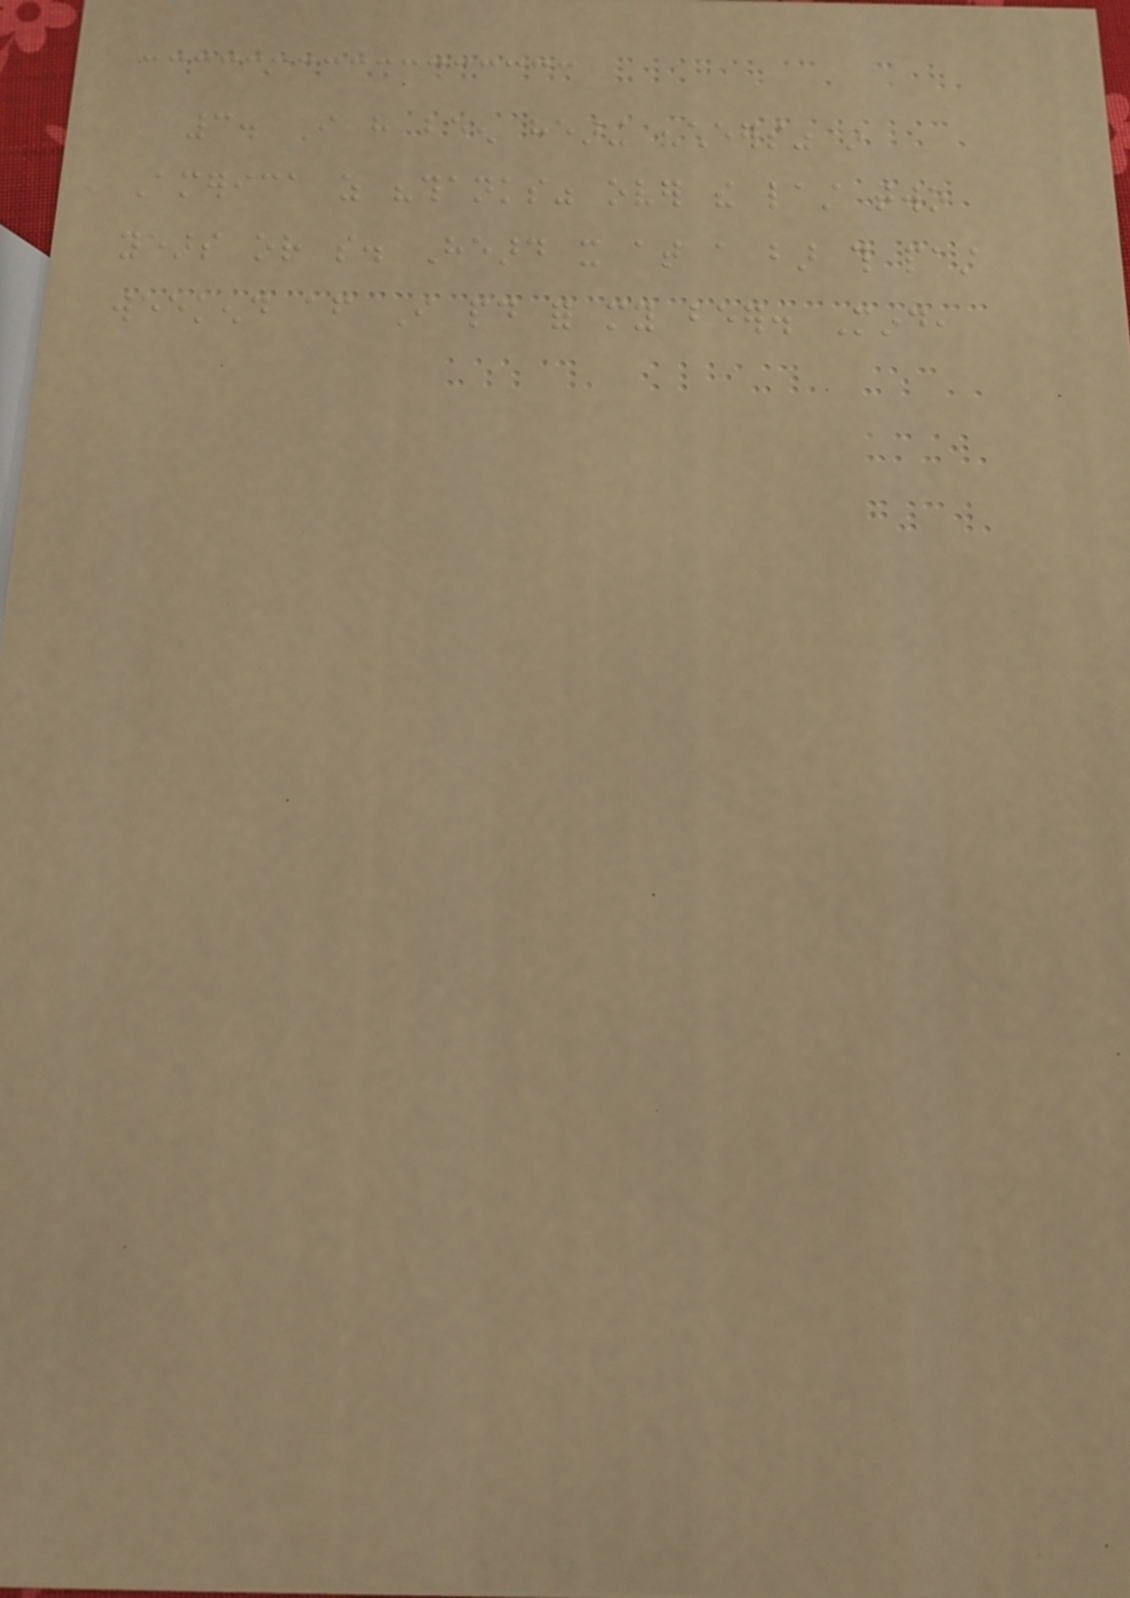3. I have been hearing "cheers" in
America as "thanks" over the last two
years or so. Heard it at a bar this past
weekend after I paid for my beer. Mind,
